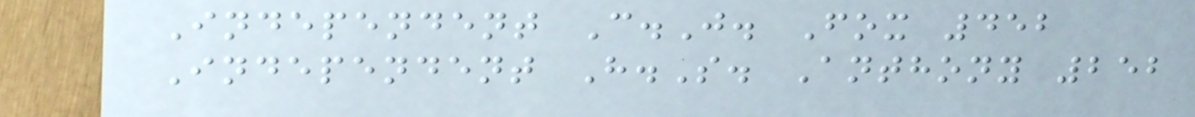Independent C.J. Fox 452
Independent H.S. Anthony 252
